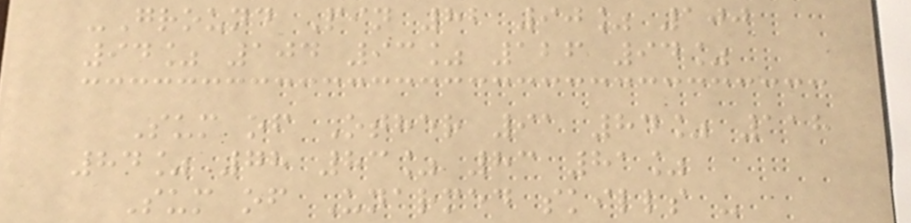-Ground Pin 82 90% 100
94% 104 93% 126 94%
Sum of Other 91 84% 118
84% 78 83% 83 81%
Sum of Unarmed skills -
